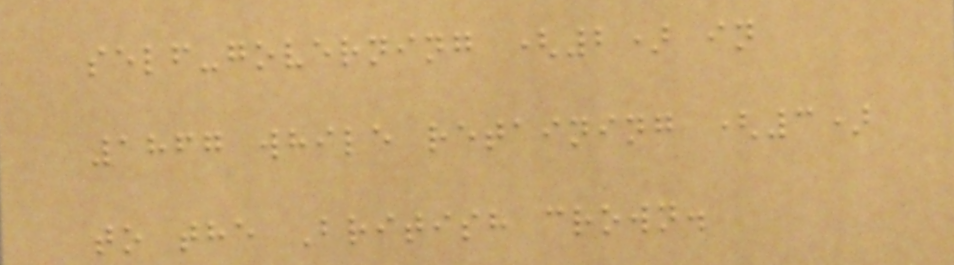self-governing (2) in
1867 while retaining (3)
to the British crown.
